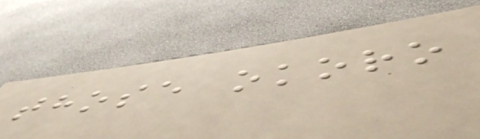those okoro
